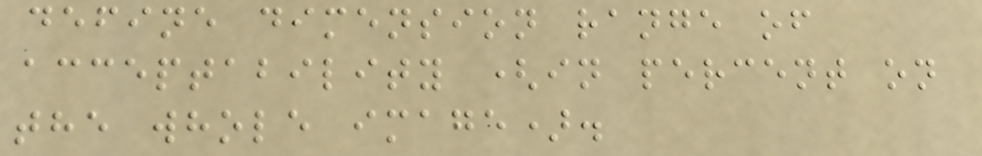define dimension range of
acceptability (in percent on
the whole image).
